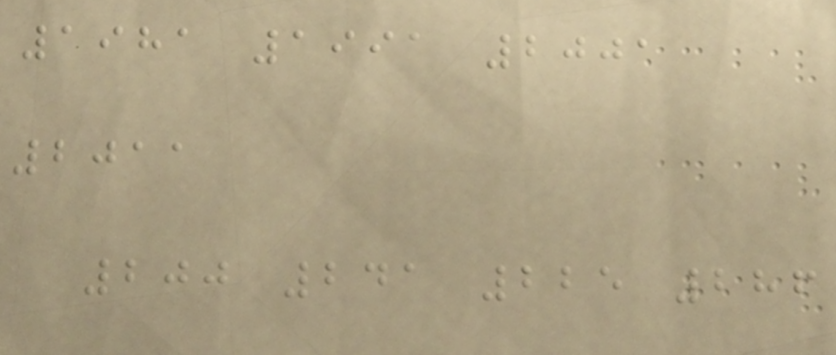1981 1991 2001
2011
200 241 225 286
